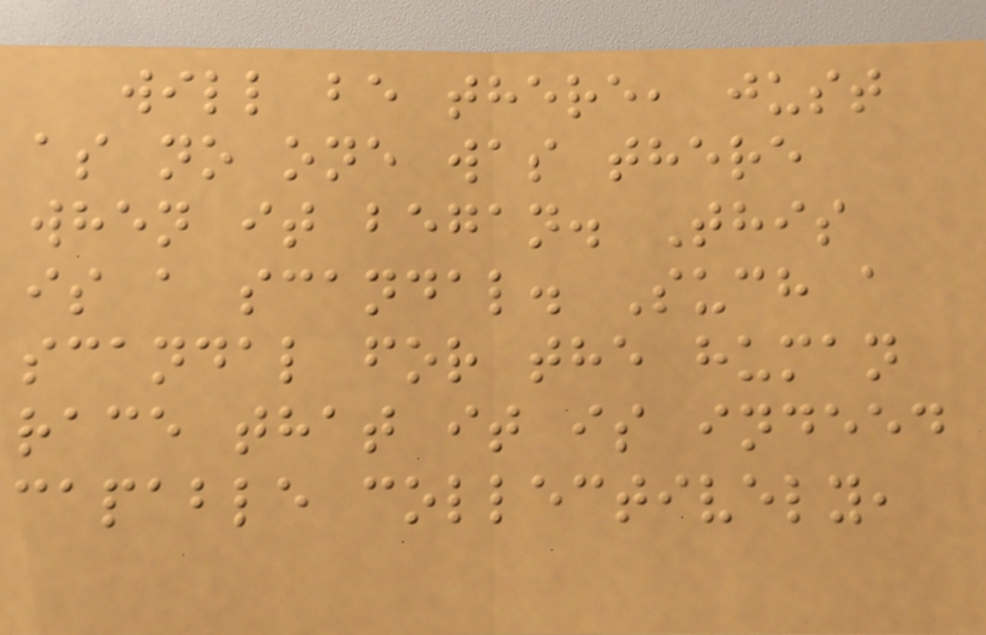will be there, just
as no one was there
when it began. This
is a scandal. Such a
scandal for the human
race that it is indeed
capable collectively,
